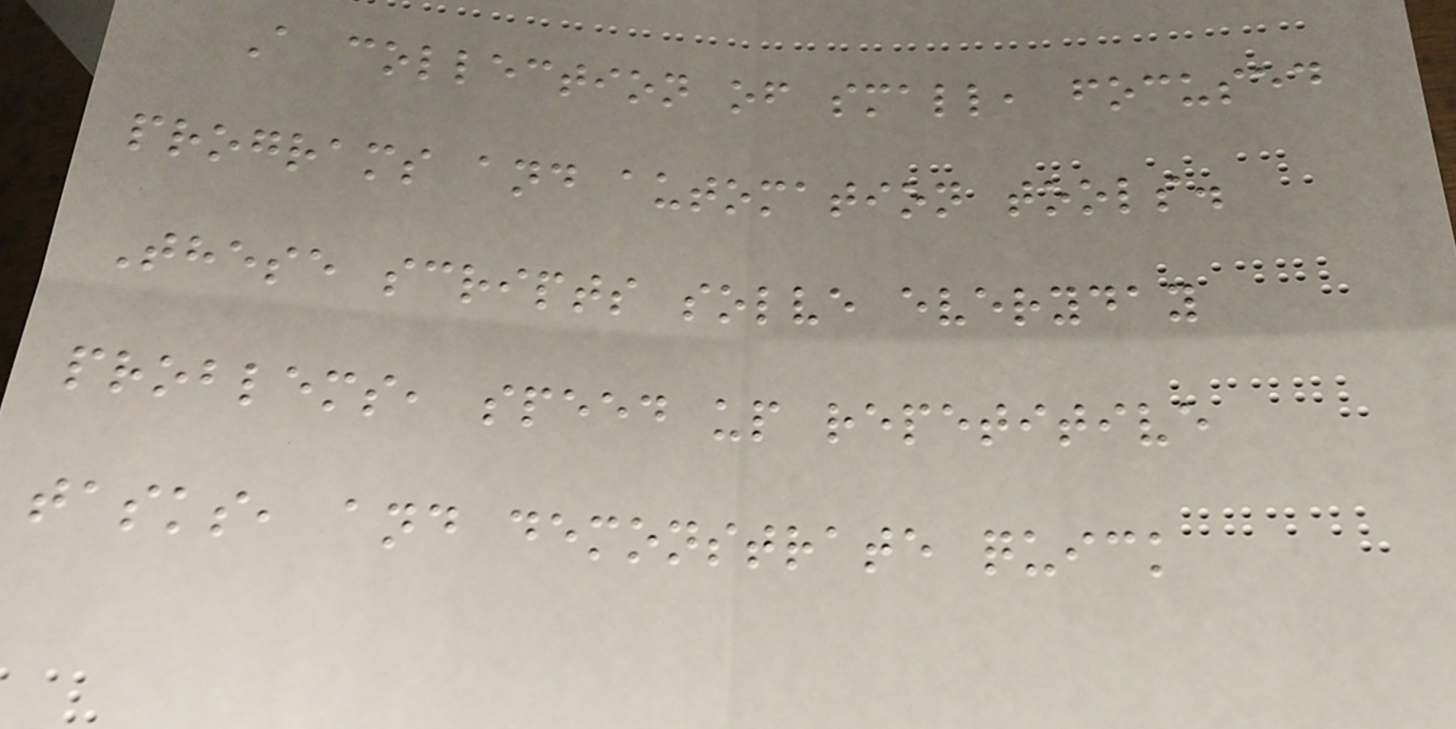A collection of small, focused
programs and automation tools.
These scripts solve everyday
problems, speed up repetitive
tasks, and demonstrate quick
